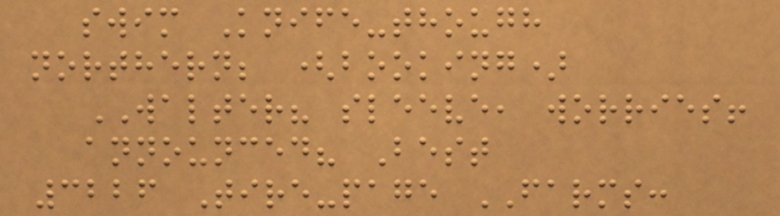swim Knife-though
northern; (booking)
WALTER? sleeve, worries!
announced? Best
3226 Tire-page FARMS:
